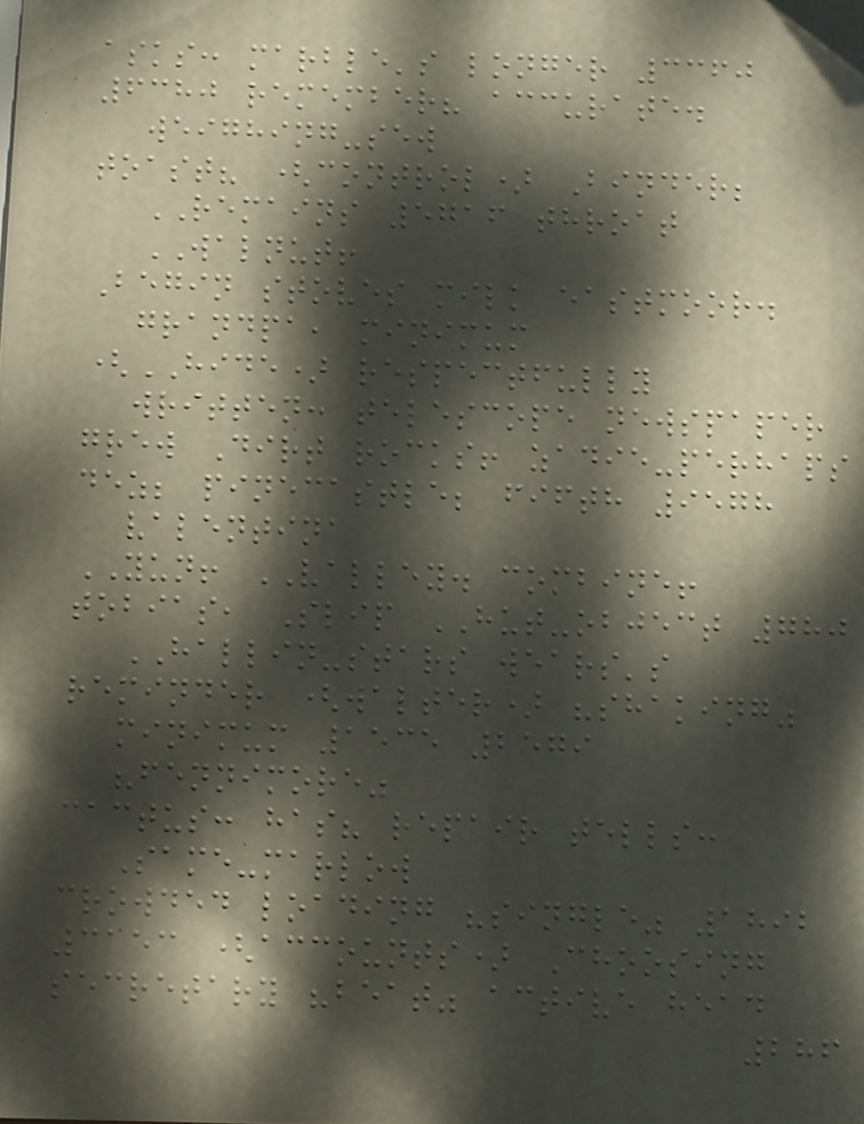asks: marble's longer 3360
6380 remember? accurate.
weighing-sew
toast? (control) Binder;
REMAINS 5716 throat
WALNUT!
Begin stoves milk eastmoor.
grandpa, minimum
(HIDE) respectfully
written: telescope newspaper
grew Dirt rocks! zadie-perhaps
dez; pinecastle; fifth 9578
valentina
YUN! VALLEY. combine!
tobias, Slip HUT-object 780
HALLIN-stars wears's
reminder (walter) "shaking"
minimum 1535 2579
"fennimore"
cactus: has? repair tells:
Same-marlow
crowded loading "single" 1892
3153 (accounts) Choosing
secretary "beat" active head
286
